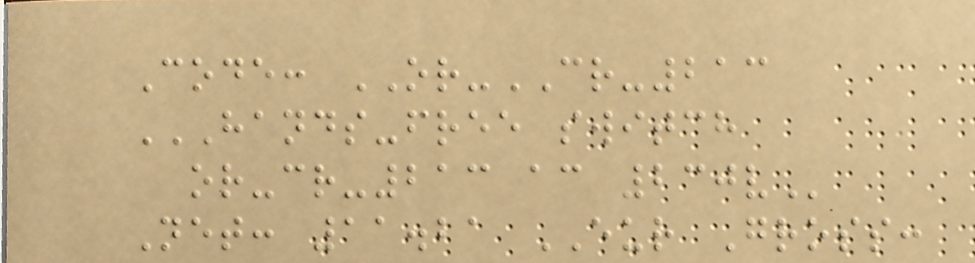Code: OR-CR-213
HANDS-FREE SWITCH
OR-CR-213 AC 230V
Net: 11.21 EUR Gross:
